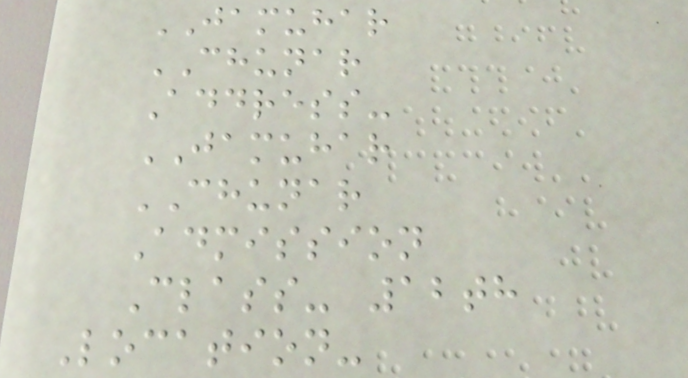JAMUHAR
CHUNAR
Address-
JAMUHAR
CHUNAR
Admission
Class- 12th
Location-
